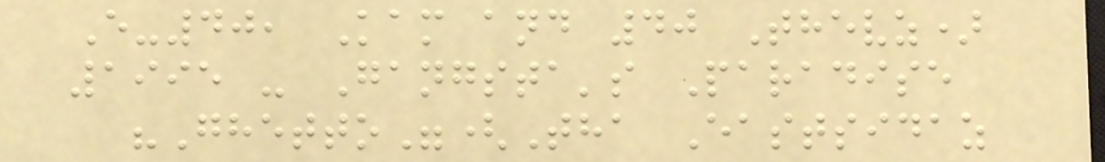E-40, Kam and 40 Thevz)
1995 - Gangsta's Paradise
"Ghetto"(Tha Eastsidaz
